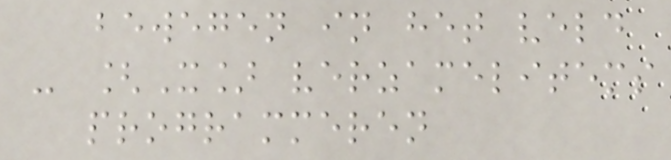bewegen in het veld
- [X] verzamelitems
programmeren
